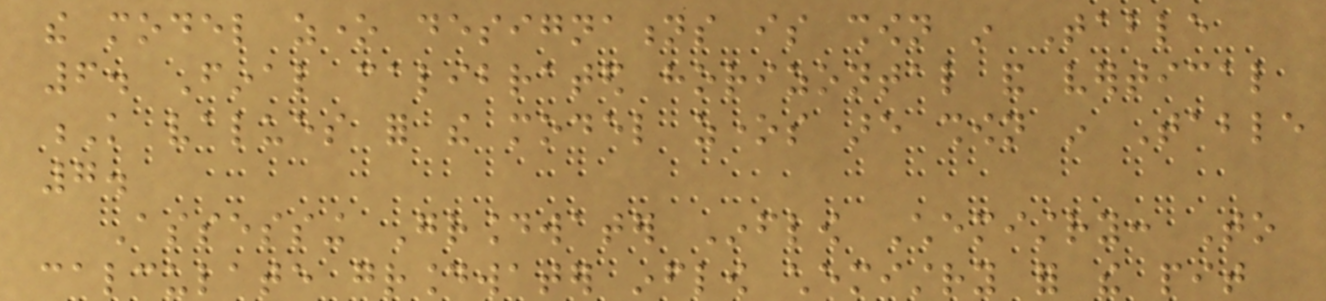the model zone designations is shown in Table
6. Final calibrated horizontal and vertical
K values for the model zones are shown in Table
7.
Assessing Groundwater Inflow Chemistry: To
calculate groundwater inflow chemistry for the pit
